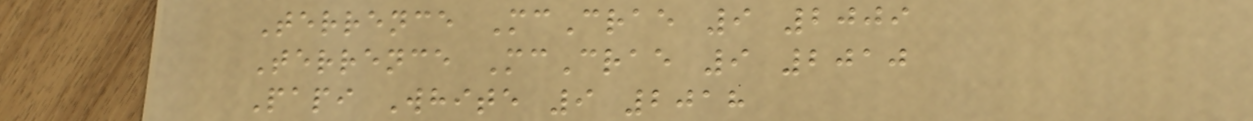Terrence McCrae 9 2009
Terrence McCrae 9 2010
Papi White 9 2018
